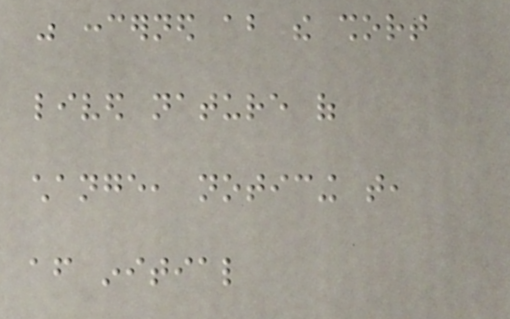was concerned about the short
lived nature of
change, noticing that,
after initial
